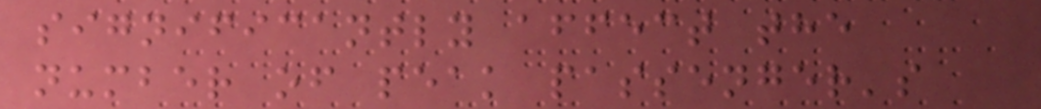significantly affect the
number of peak passenger's
